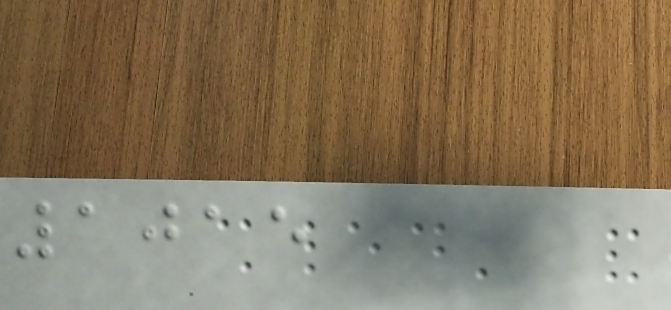1015
